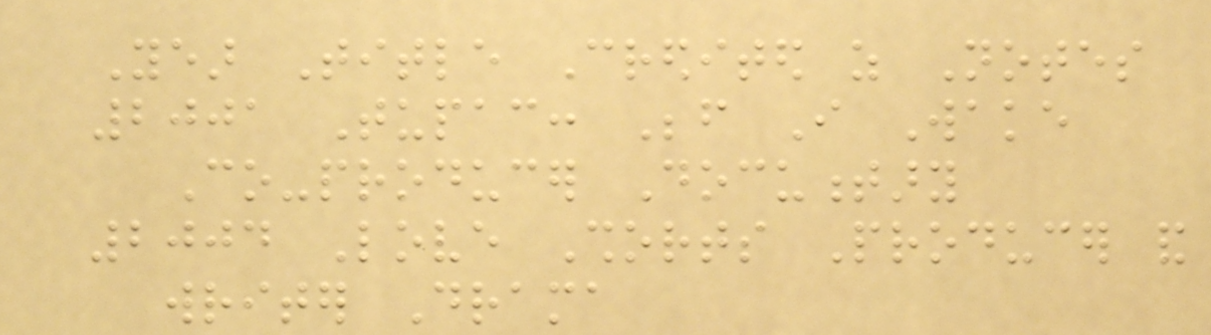Year Title Credited as Notes
2001 Tupac: Before I Wake
Co-producer Documentary
2004 Love Shorts Producer and
writer Drama
